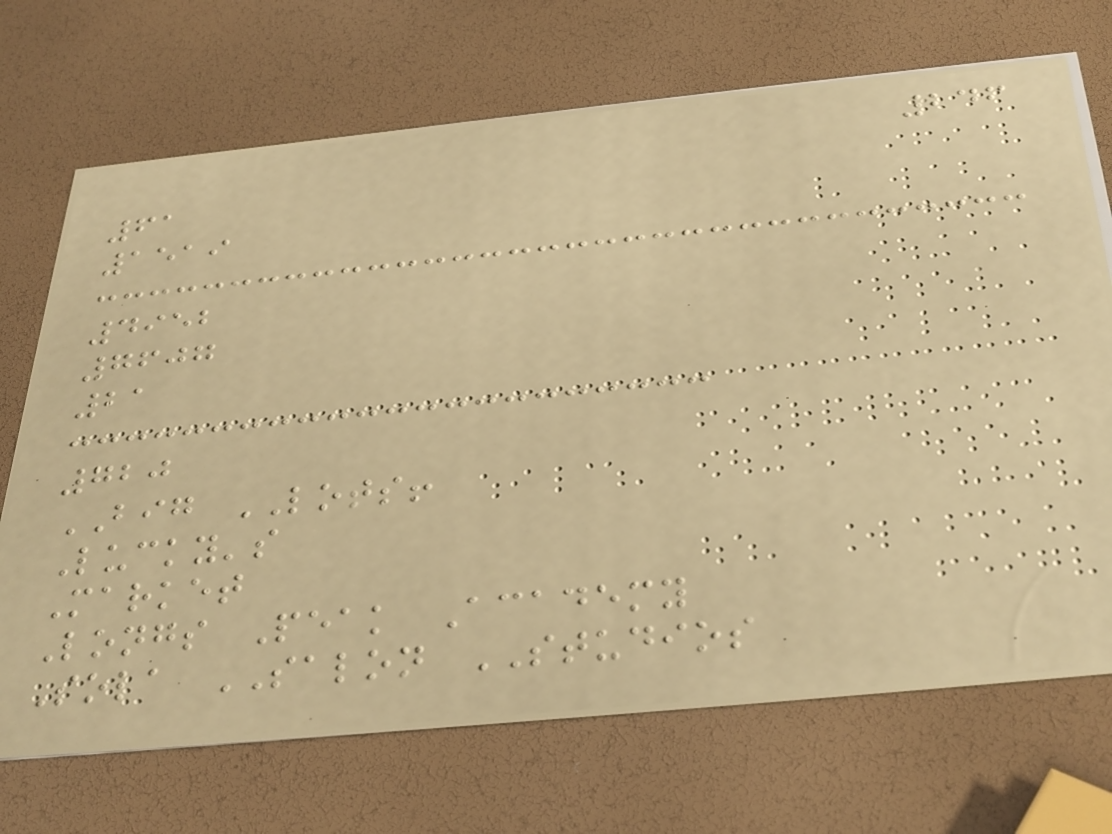246
61
1519
4952
7607
21
720
BIG LOTS!
Lucky's
Market
Longs Peak Academy
Sola SALON STUDIOS
